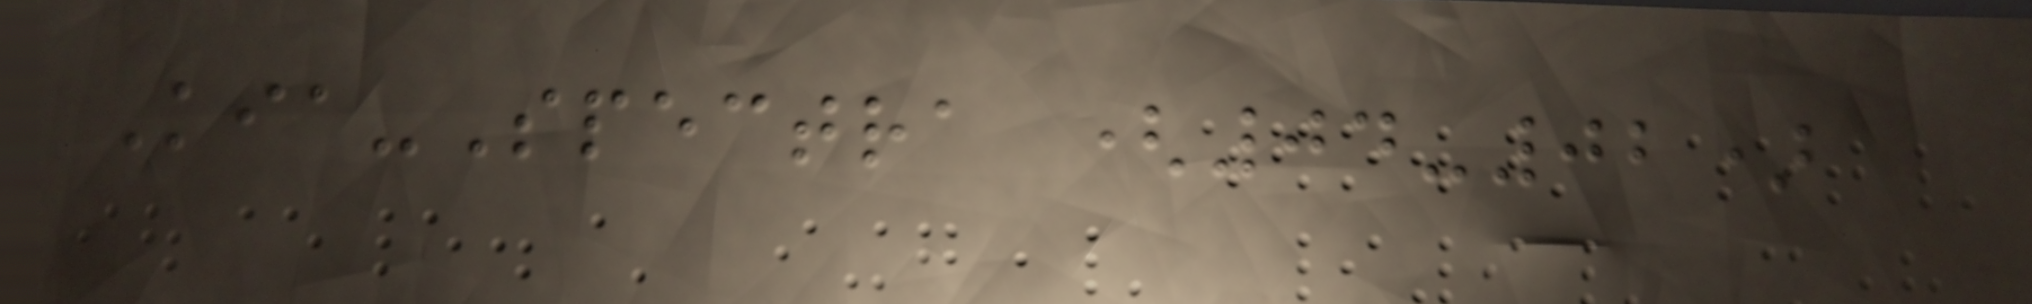Kia-Spectra (04-02)
